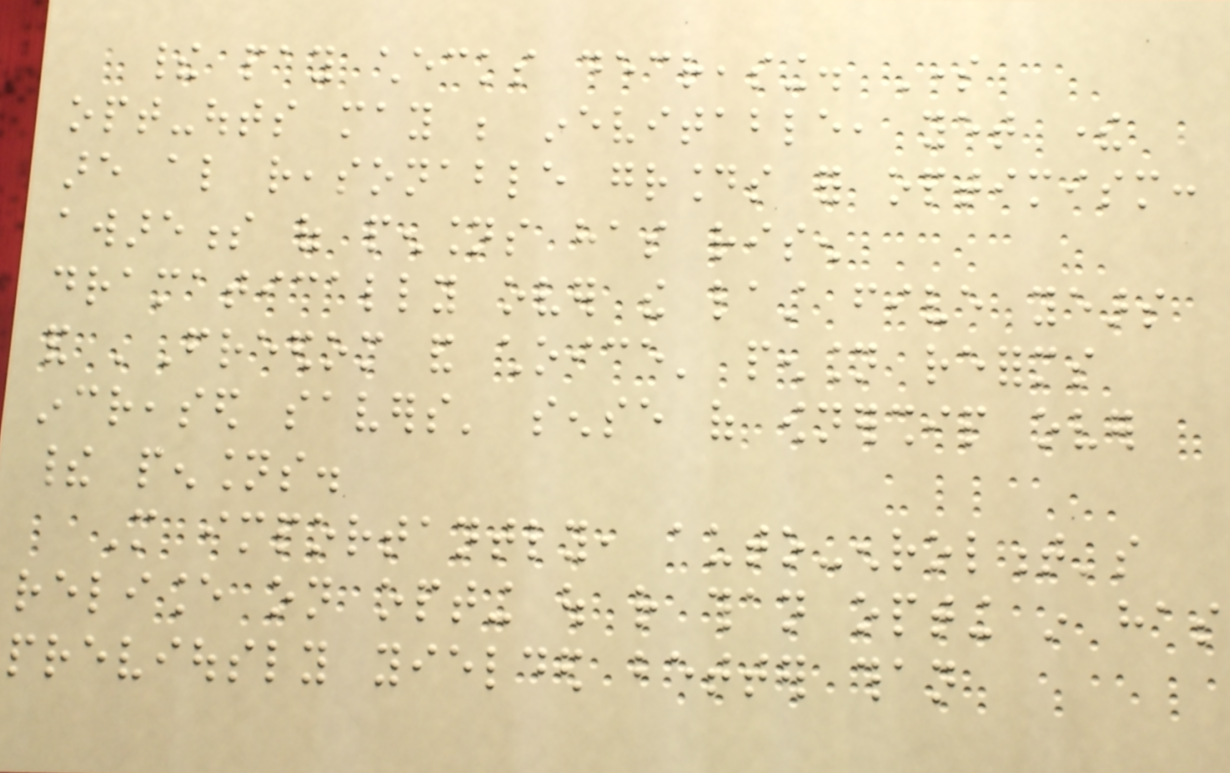their pay checks decreasing. Some
opt-outs may be inevitable, yet there
are also reasonable grounds for optimism:
awareness of pensions has risen
dramatically over the last five years
and 'Freedom and choice' pension reforms
increased savers' sense of ownership over
their pensions.
More importantly, auto-enrolment's
reliance on opting out rather than opting in has
previously yielded better than
